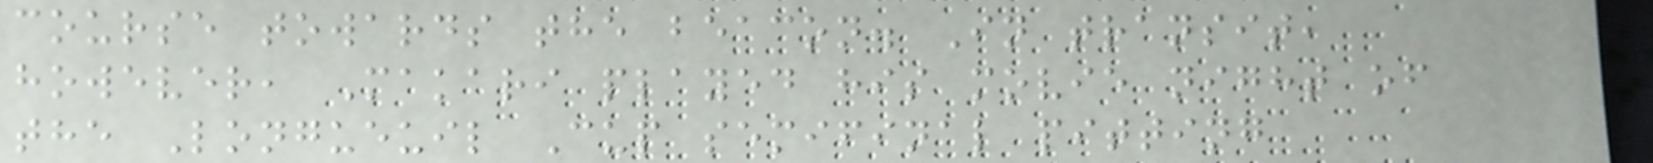course towards the beacon. In transit,
however, Makari played his movie night of
the Longueuil Cup semifinal pitting
